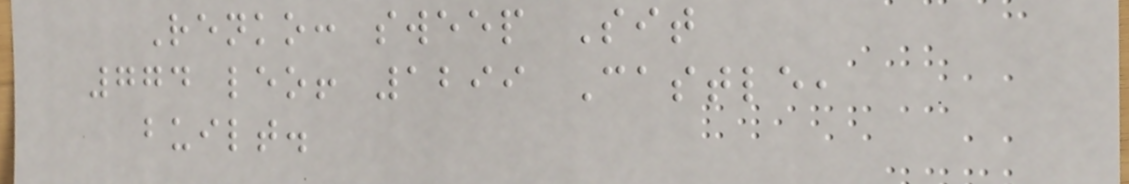Renko: sweep Sit
774 leo! 1299 Castle,
built.
